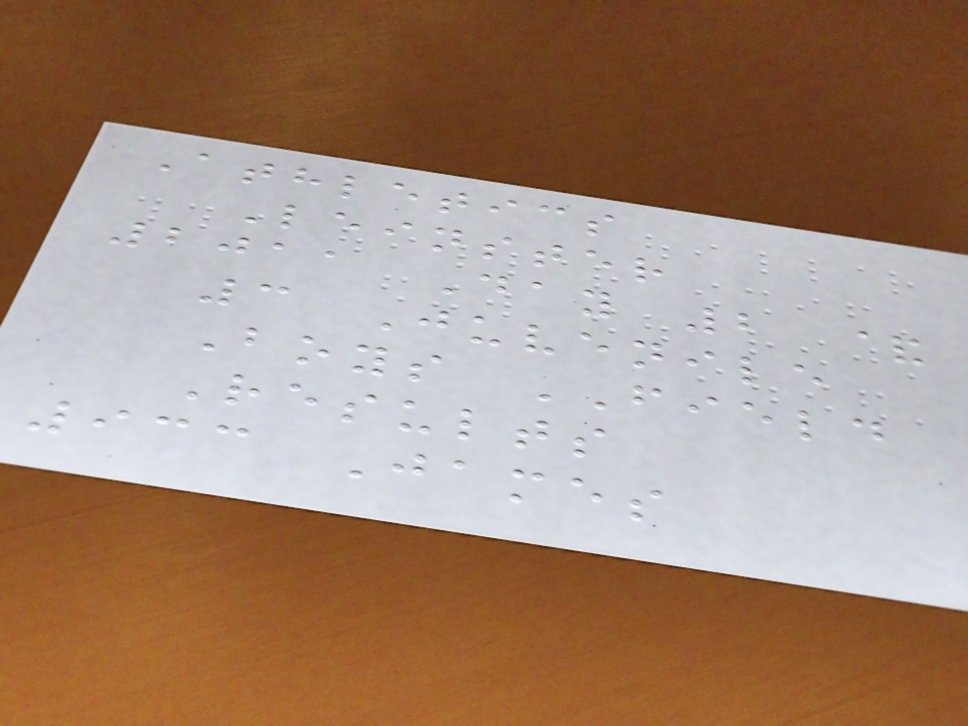Athletics
Leinster
2011 Day 2 &
3 Juvenile
Boys FIELD
Results
933 James
